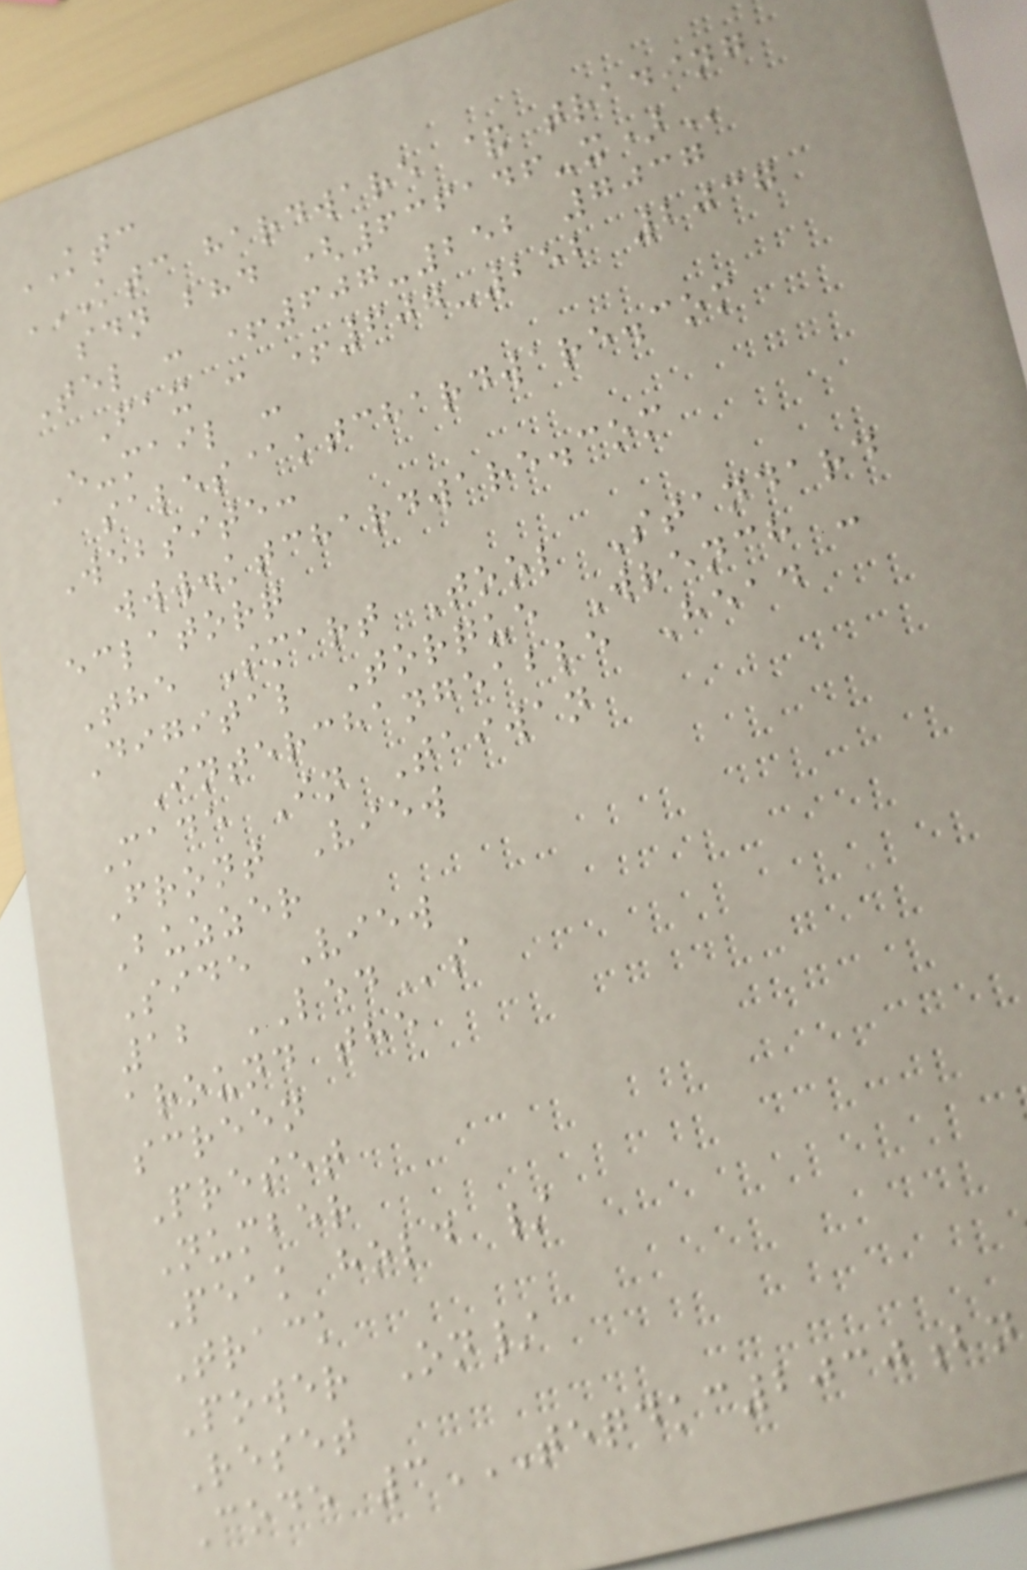KTC
KTC HARDWARE & TRADING
SDN BHD (636146-X)
Tel : +607-252 7037
Fax : +607-252 2037
E-mail :
sales@ktchardware.com
Website:
www.ktchardware.com
eclatorq
The Smart Tool Standard
Digital Torque Wrench -
Interchangeable Head
Made In Taiwan
Front View
Buzzer
Side View
12 LEDs
around the
screen
Preset
Number
Peak hold /
Track
Power On/
Reset
Code 3TEQDKC2030BN
